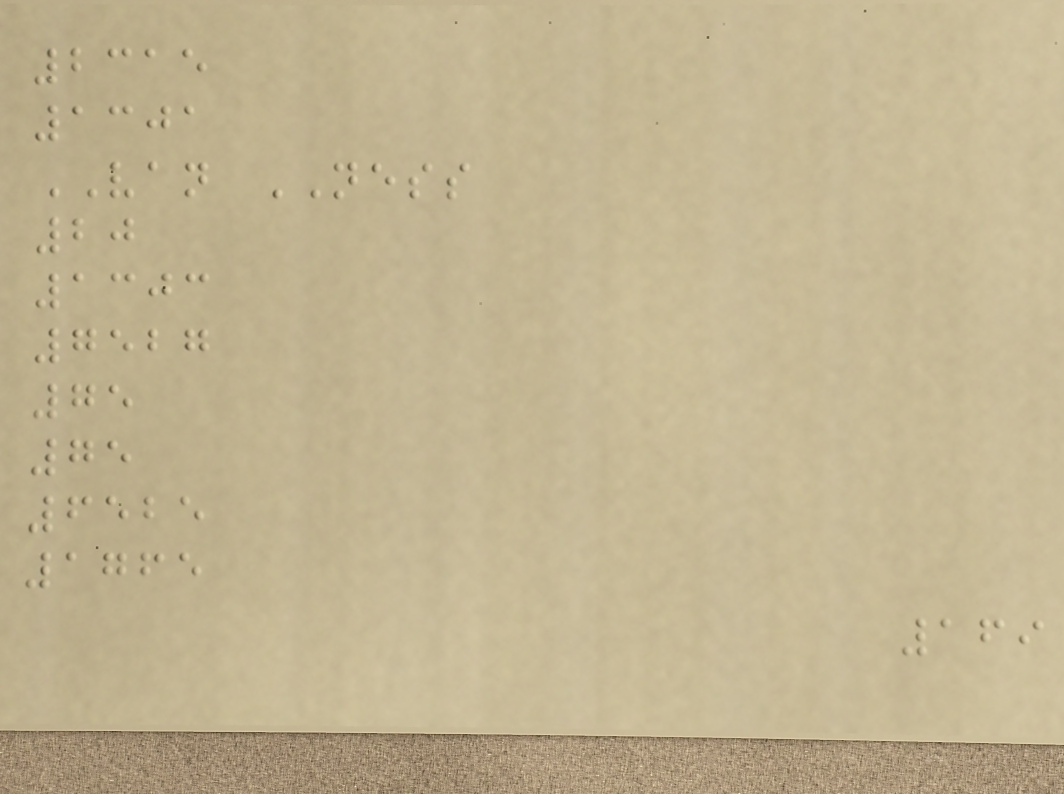2315
1301
VAN NESS
20
1303
7527
75
75
6525
1765
169
